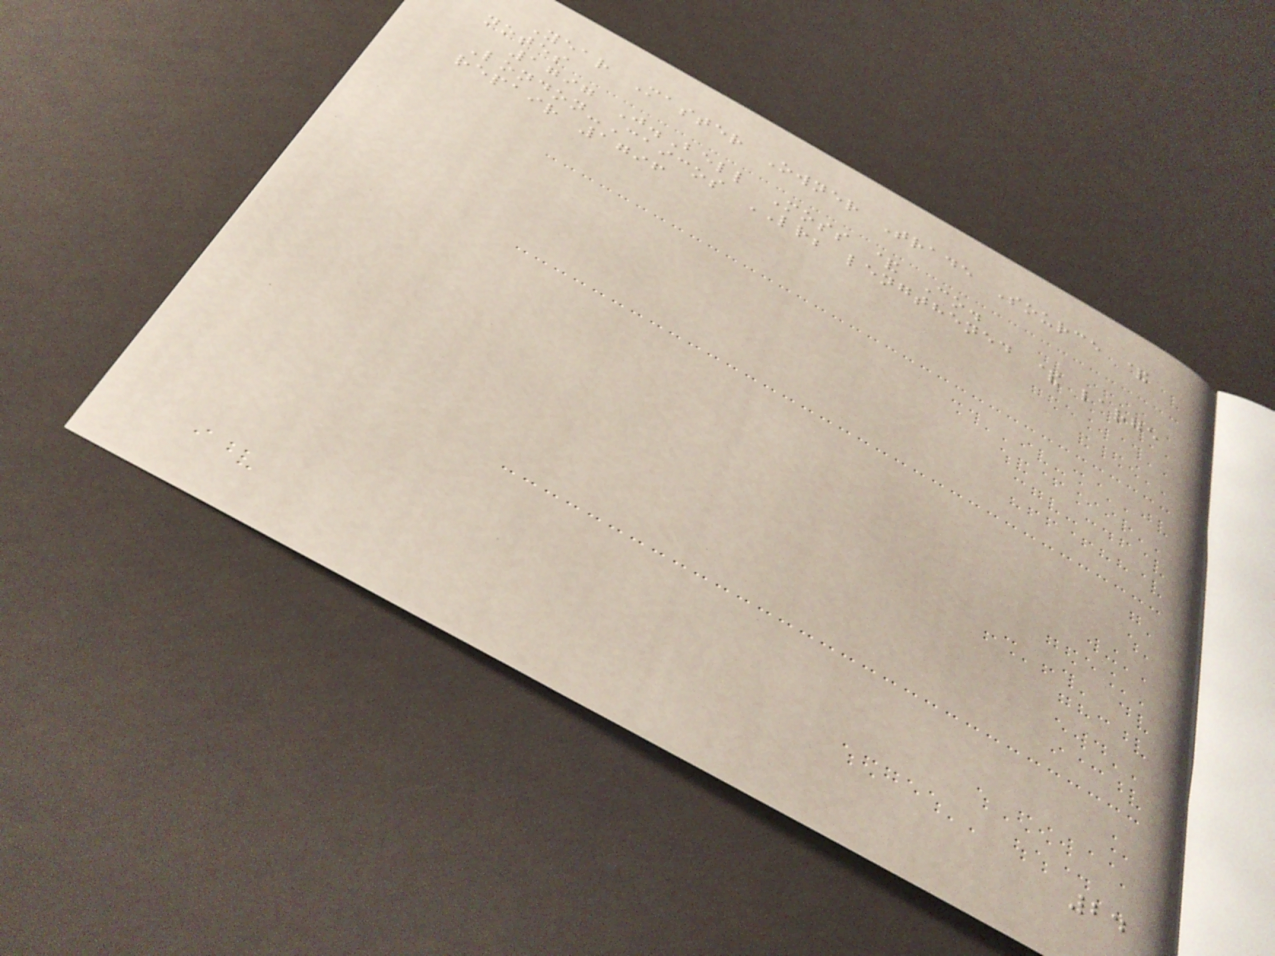Year Master Owner Trade Source &
notes
1797 J.Bell Moss & Co.
London-Caicos LR; lengthened & large
repair 1796
24
